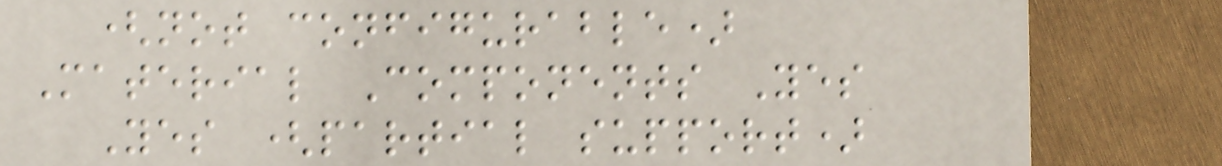(not configurable)
Material Components Yes
Yes (partial support)
